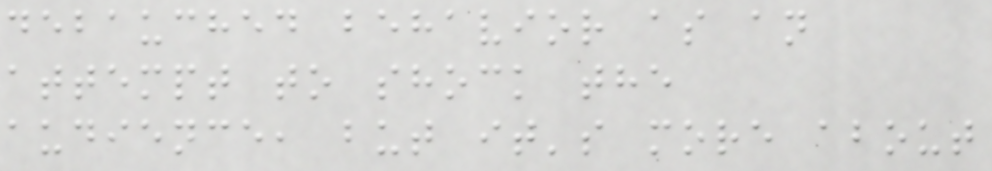debauched behavior as an
attempt to shock the
audience, but it's more about
